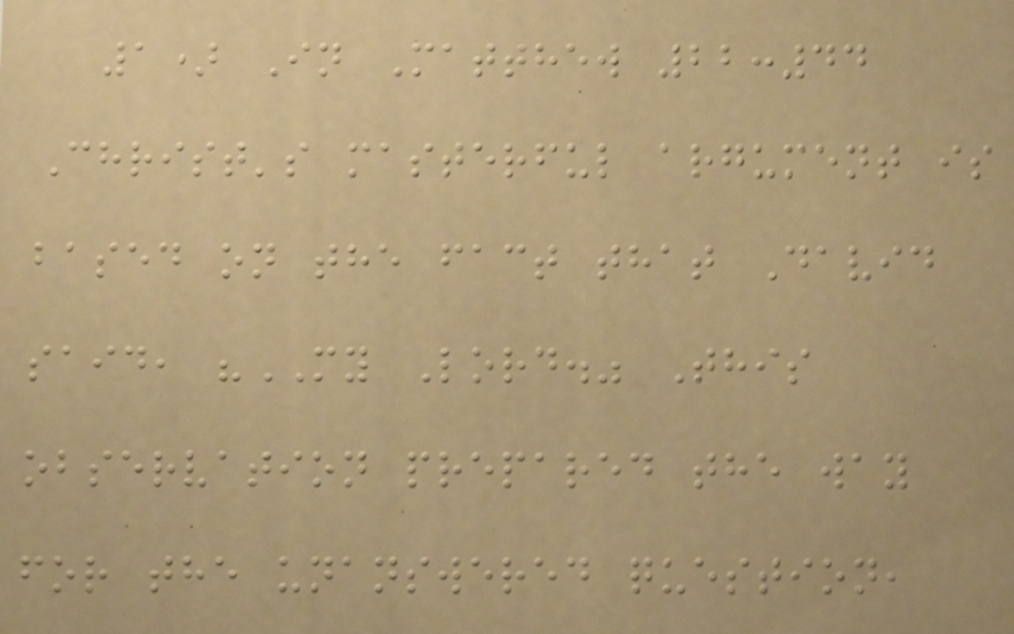1) In Matthew 22:44
Christ's masterful argument is
based on the fact that David
said, "MY Lord." This
observation prepared the way
for the unanswered question,
